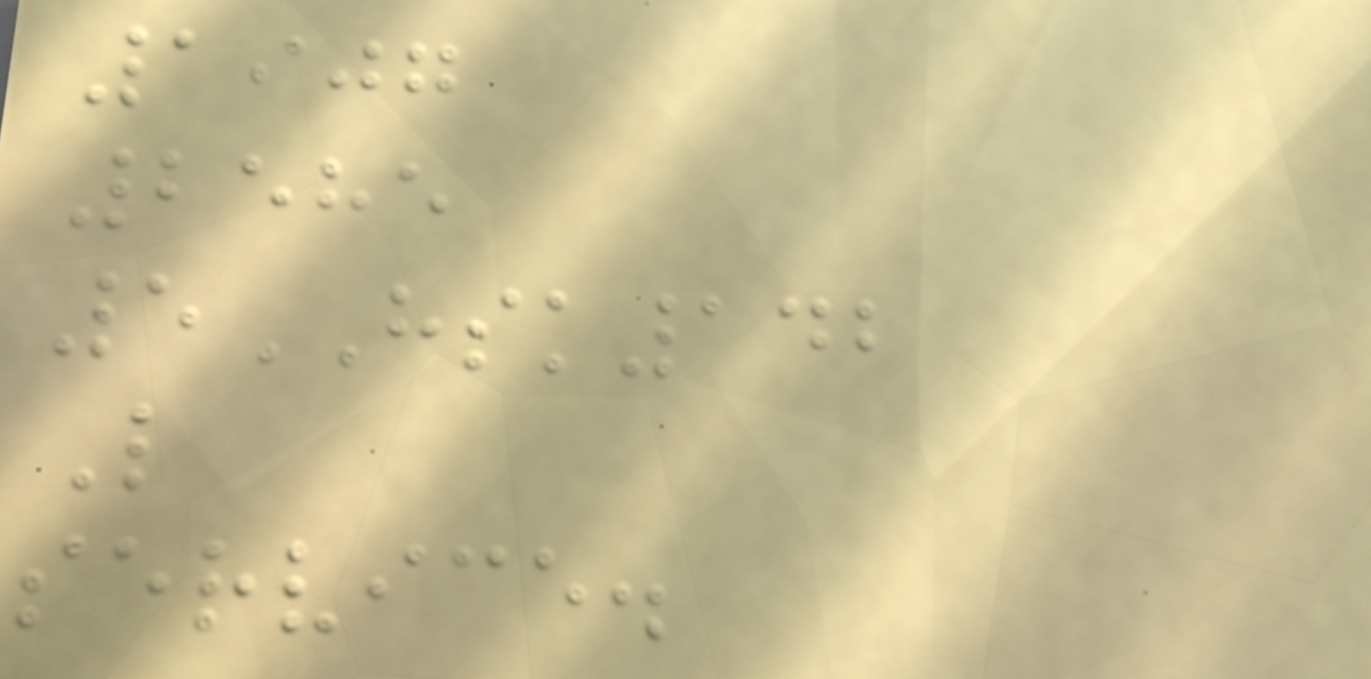1907
2585
5HSK142
L
service.
